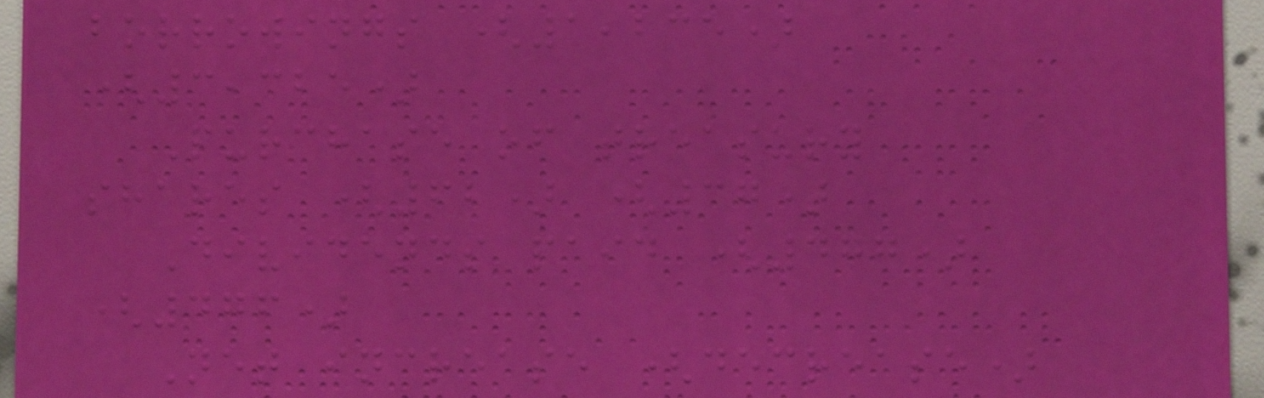borrowings (1,235)
(3,325)
Purchase of treasury
shares (62) (37)
Dividends paid (477)
(476)
Net increase (decrease)
